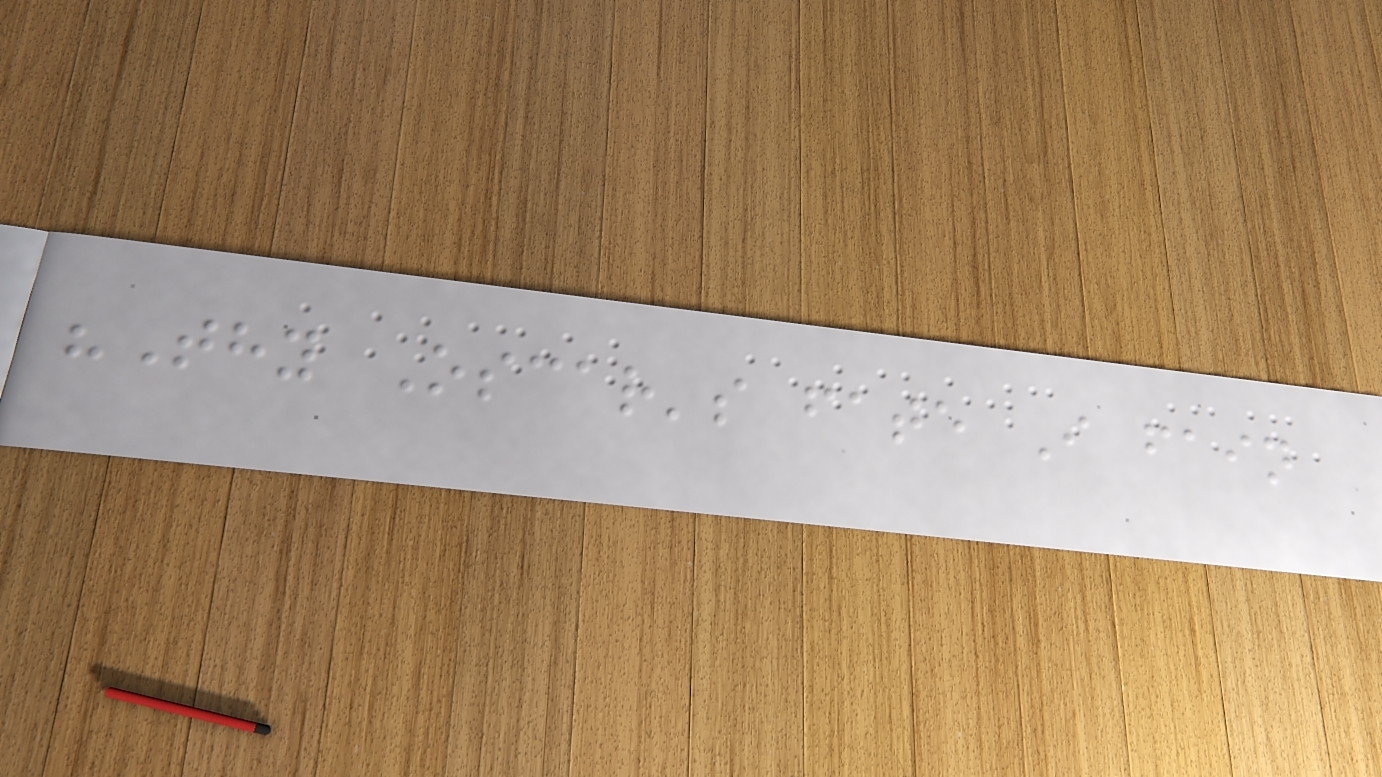"Thy Oscar's fate I fain
